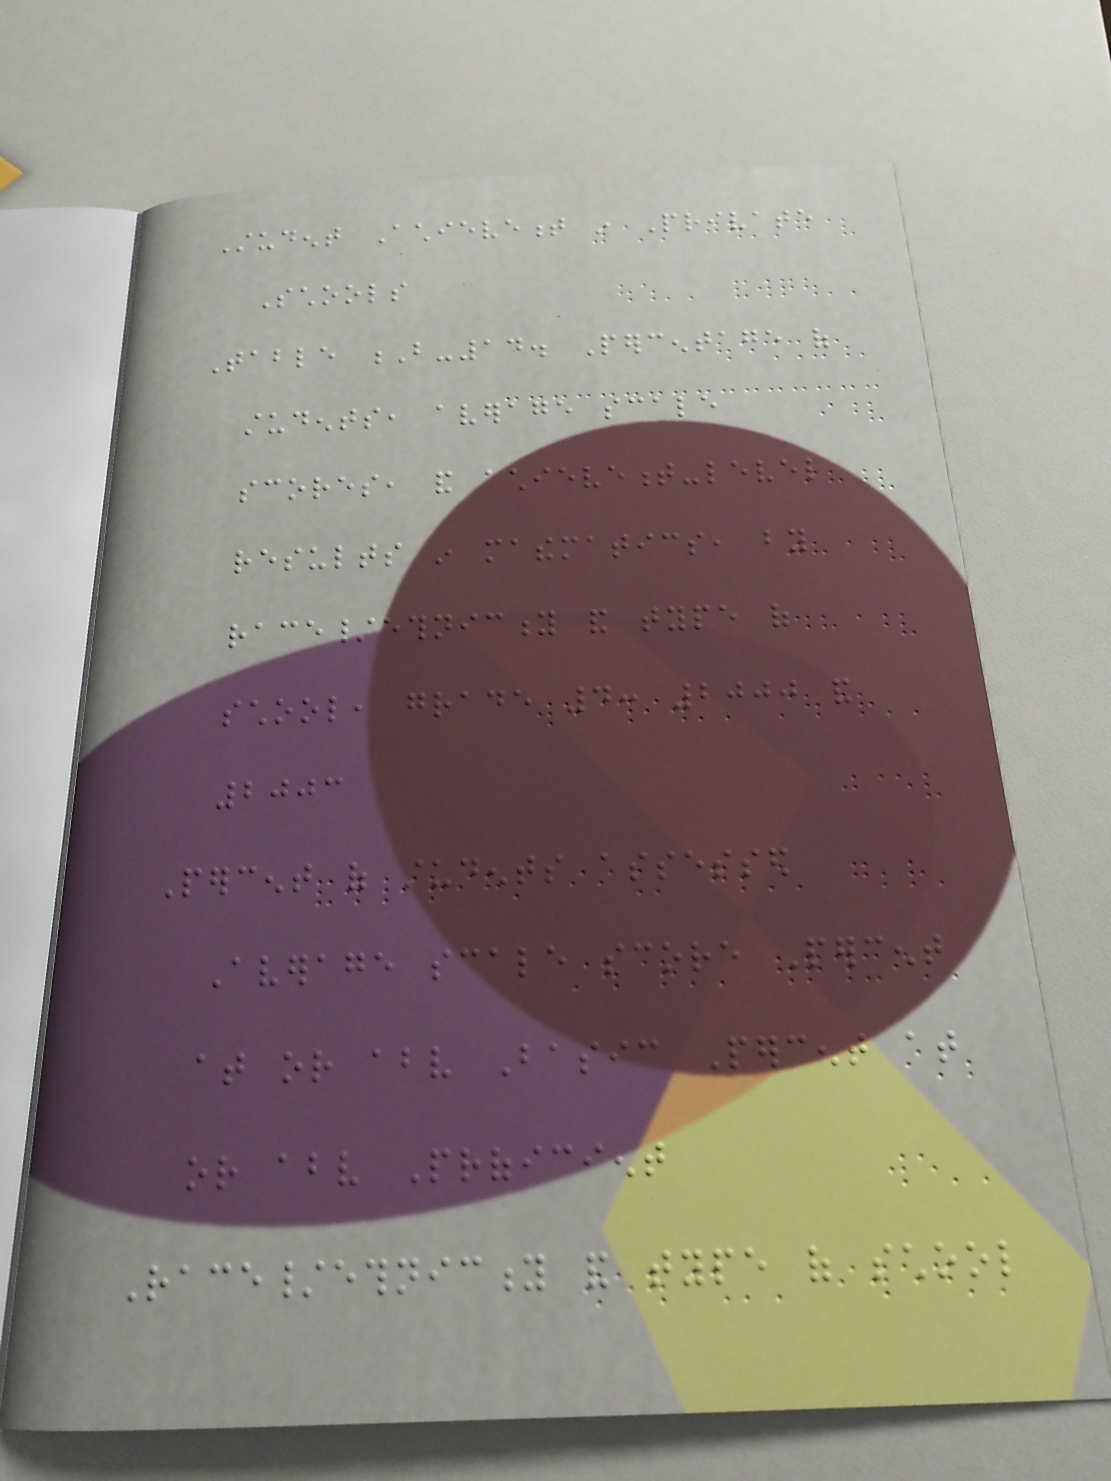Student Achievement in Private
Schools
Table B-14. Percentage of
students, average scale
scores, and achievement-level
results in mathematics, by
race/ethnicity and type of
school, grade 4: 2000 and
2003
Percent of students assessed
Average scale score Percent
at or above Basic Percent at
or above Proficient
Race/ethnicity and type of school
